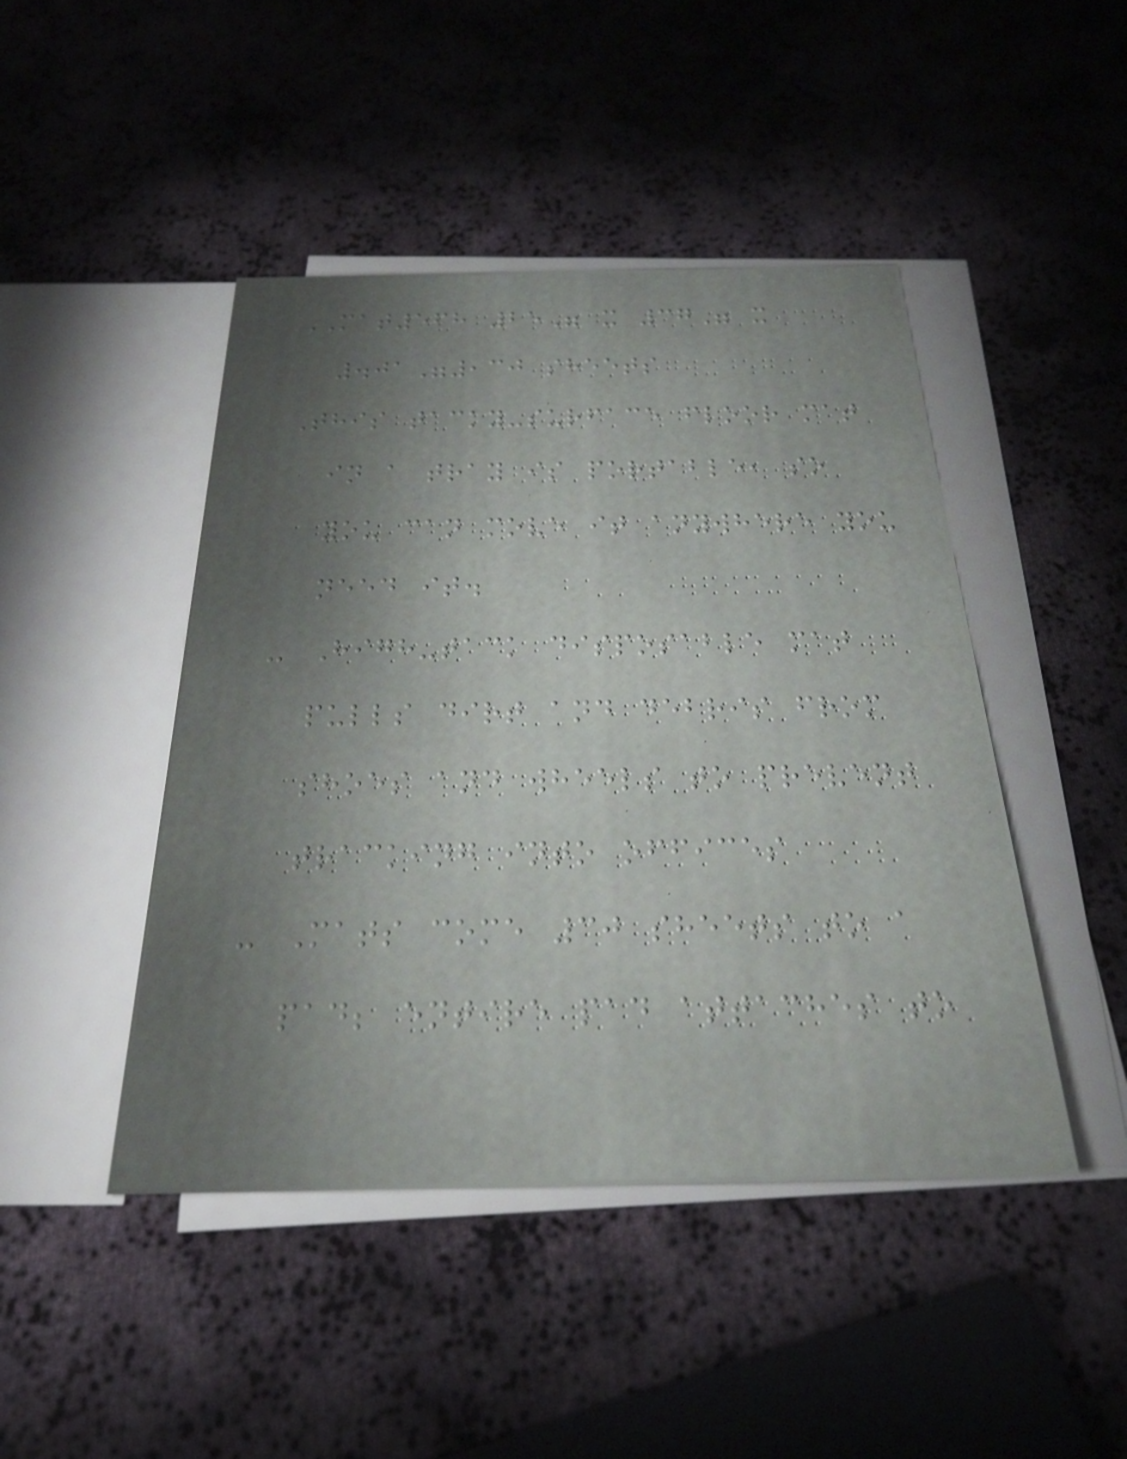MAT568 25" x 37" x
.01",30 sheets
This tacky-surface floor mat
in a tray is portable, so
you can move it anywhere you
need it.
- High-tack disposable mat
pulls dirt and debris from
shoes and wheels to prevent
tracking into offices
- Mats come 30 sheets to a
pad; entire pad attaches to
